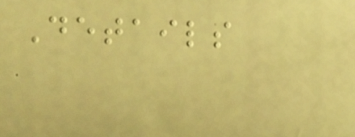Details
